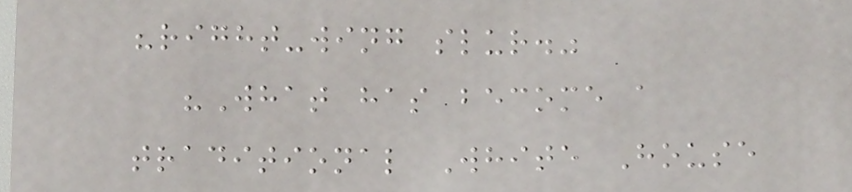"right-wing slur."
"What has become a
traditional White House
